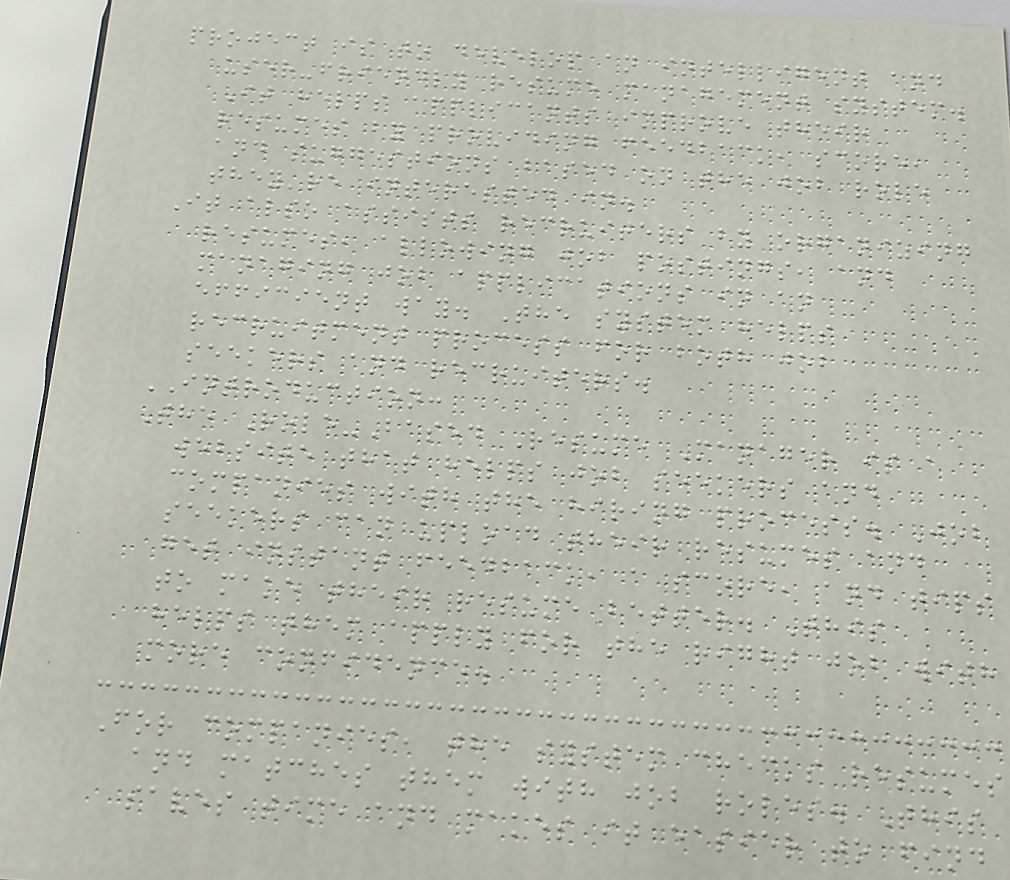project is to develop an intelligent and
user-friendly resume management system.
It helps applicants improve their
resumes by providing feedback, score,
and suggestions based on the job role
they're interested in.
It also assists recruiters by organizing
resumes, allowing job postings, and
managing job applications in an
efficient way. The system helps
recruitment process for both job
seekers and recruiters.
INTRODUCTION:
The Role-Based Resume Manager is a
website that helps job seekers and
companies with the hiring process. Job
seekers can upload their resumes and
get instant feedback, a score, and tips
to make their resume better. This
helps them apply for the right job with
more confidence.
For companies, the system checks resumes
and matches them with job roles. This
saves time and makes it easier to find
